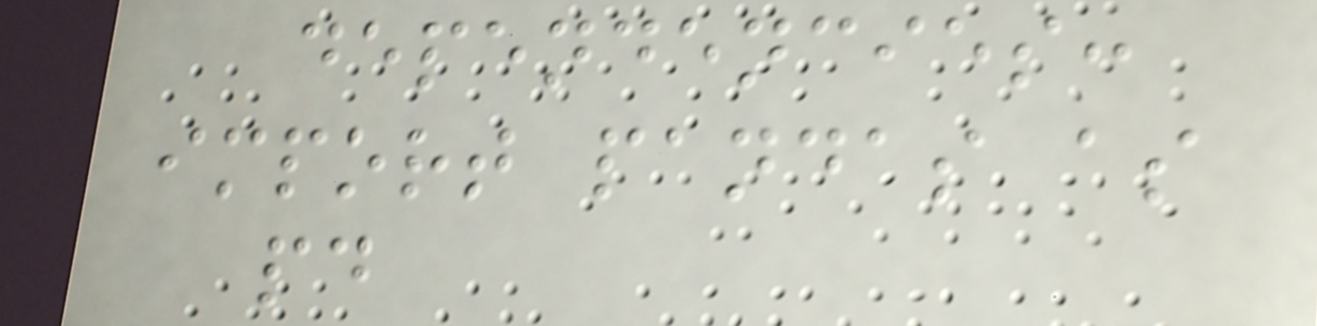dependencies:
import pandas as
pd
